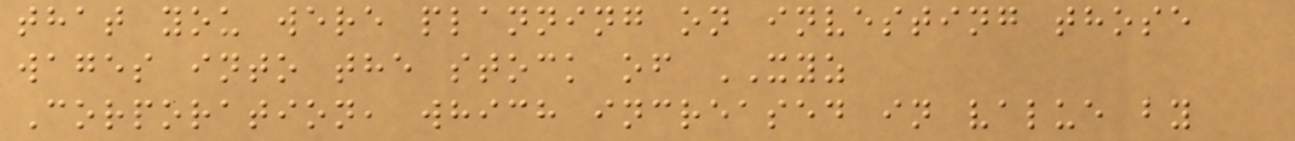that you were planning on investing those
wages into the stock of XYZ
Corporation, which increased in value by
